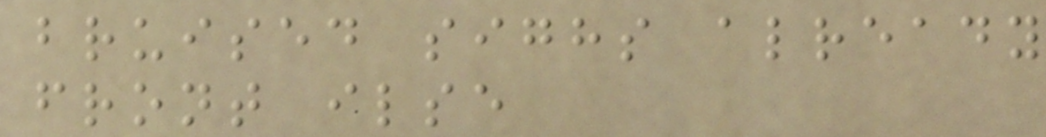bruised sighs already
front ilse
